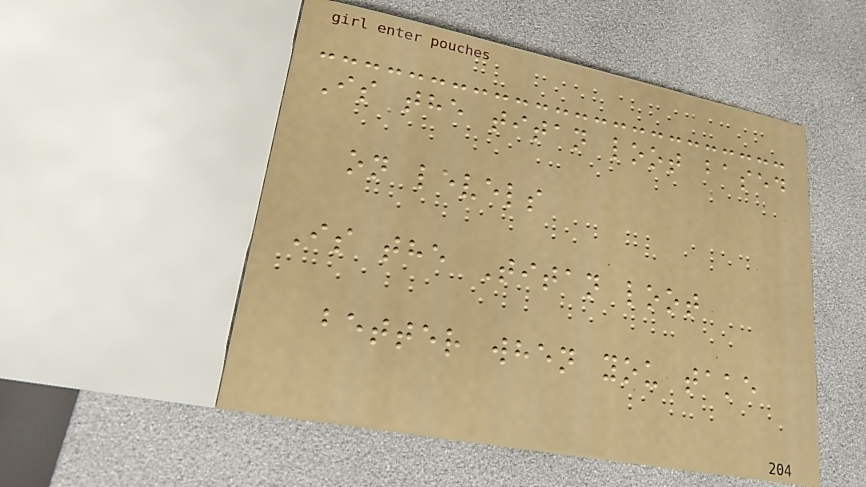Is the titan loot based
on levels
Is the Titan loot
better when you take
